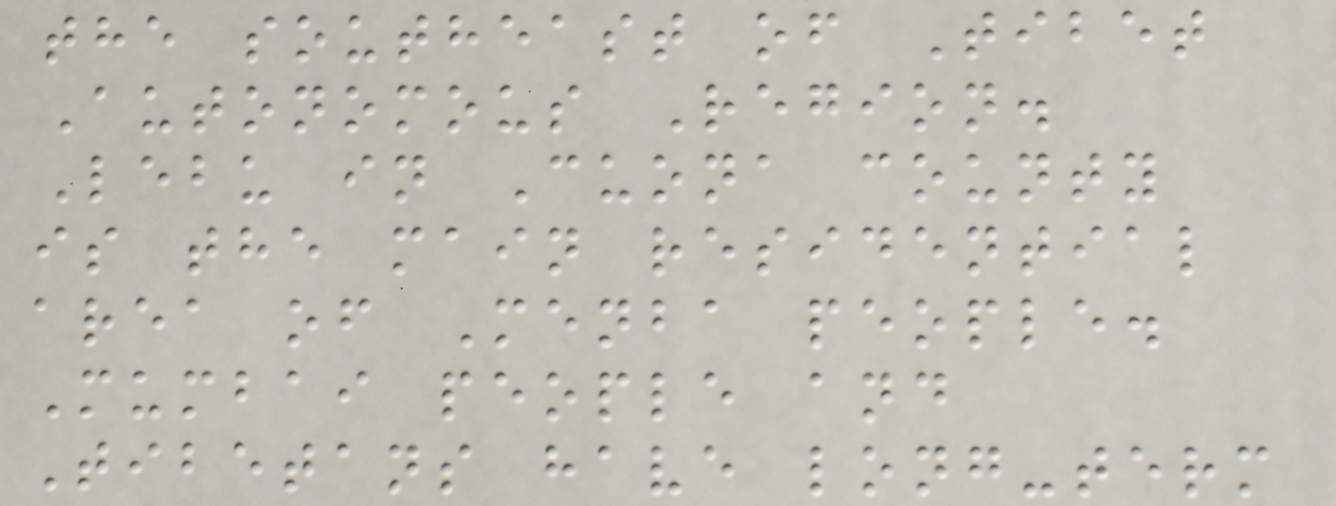the southeast of Tibet
Autonomous Region.
Lebu in Cuona county
is the main residential
area of Menba people.
Mumbai people and
Tibetans have long-term
